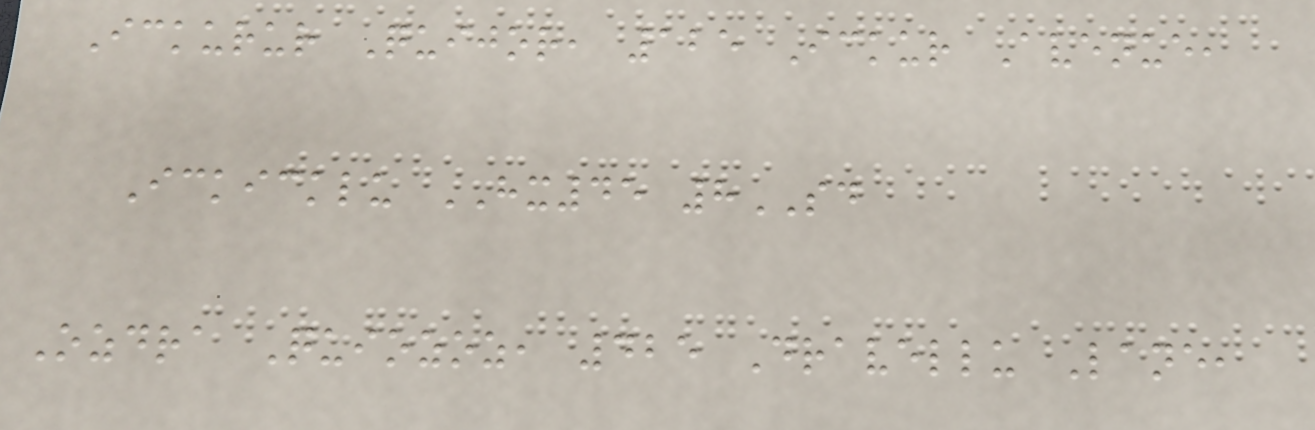Ickurur Quijor, 125 Ickur Avenue,
Ickicklu HX45 8SD
Ozdra Quiozoz, 425 Dravellu Lane,
